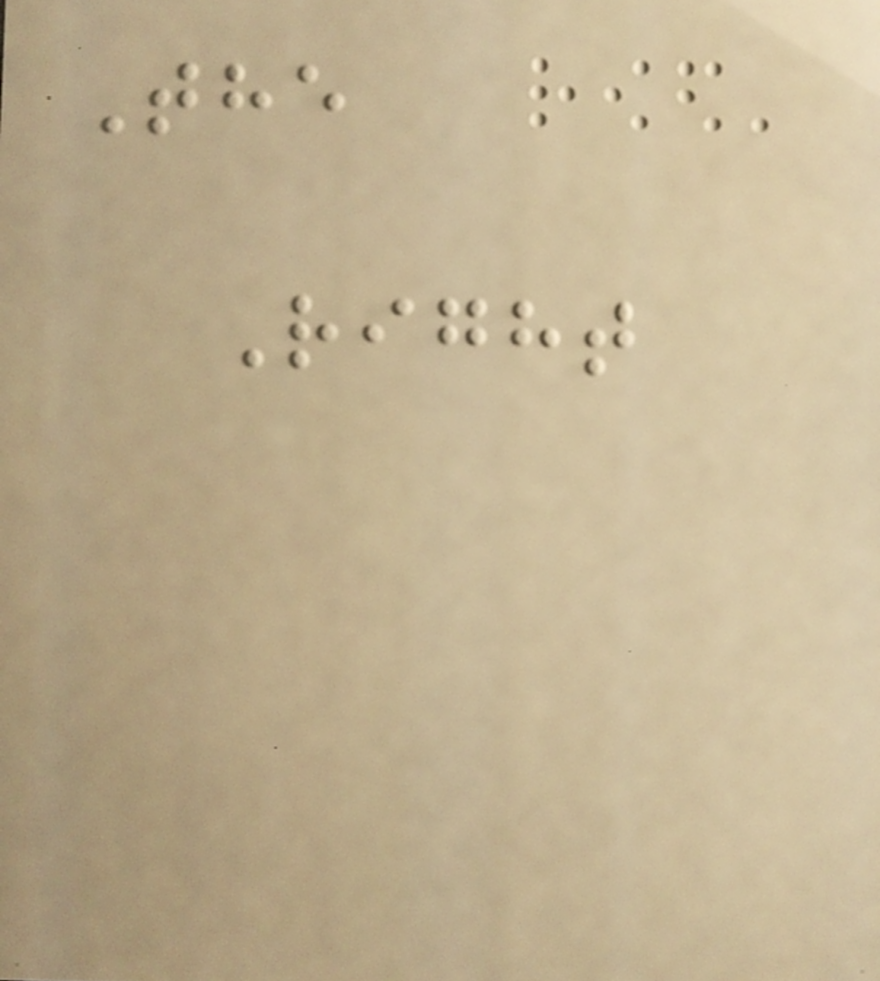The
Right
